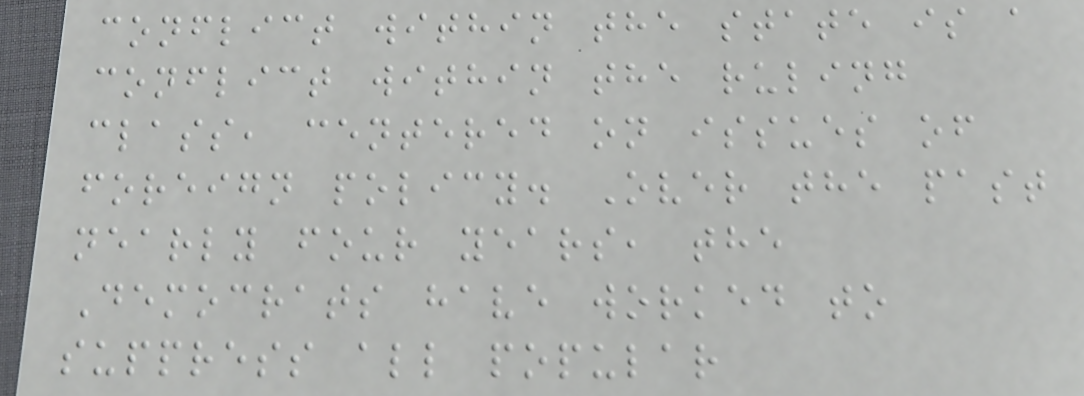conflict within the state is a
conflict within the ruling
class, centered on issues of
foreign policy. Over the past
nearly four years, the
Democrats have worked to
suppress all popular
